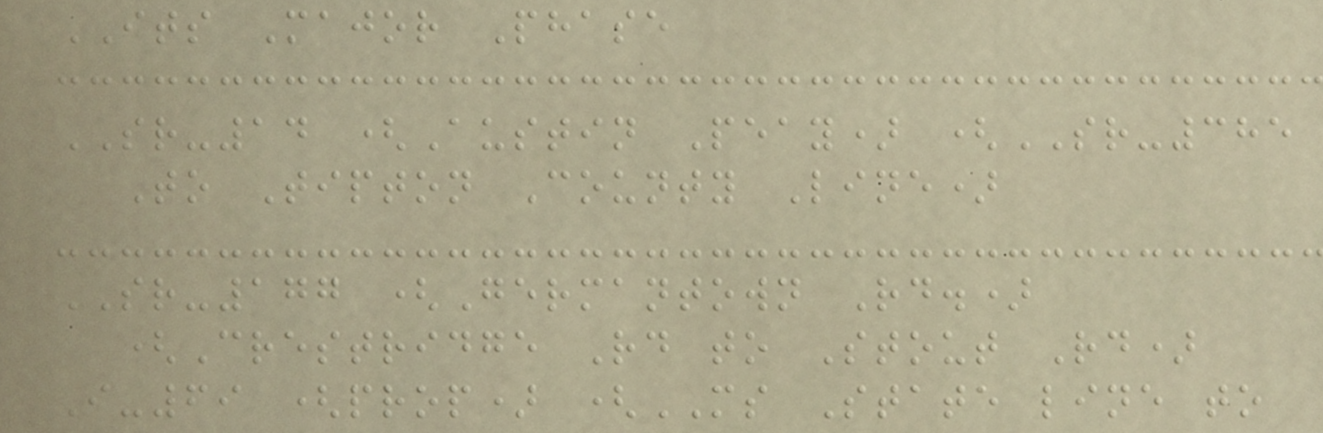ITS Major Phase
SR-14 (Austin Peay) (SR-385
To Tipton County Line)
SR-177 (Germantown Rd.)
(Crestridge Rd to Stout Rd)
I-69 (prop) (MS State line to
